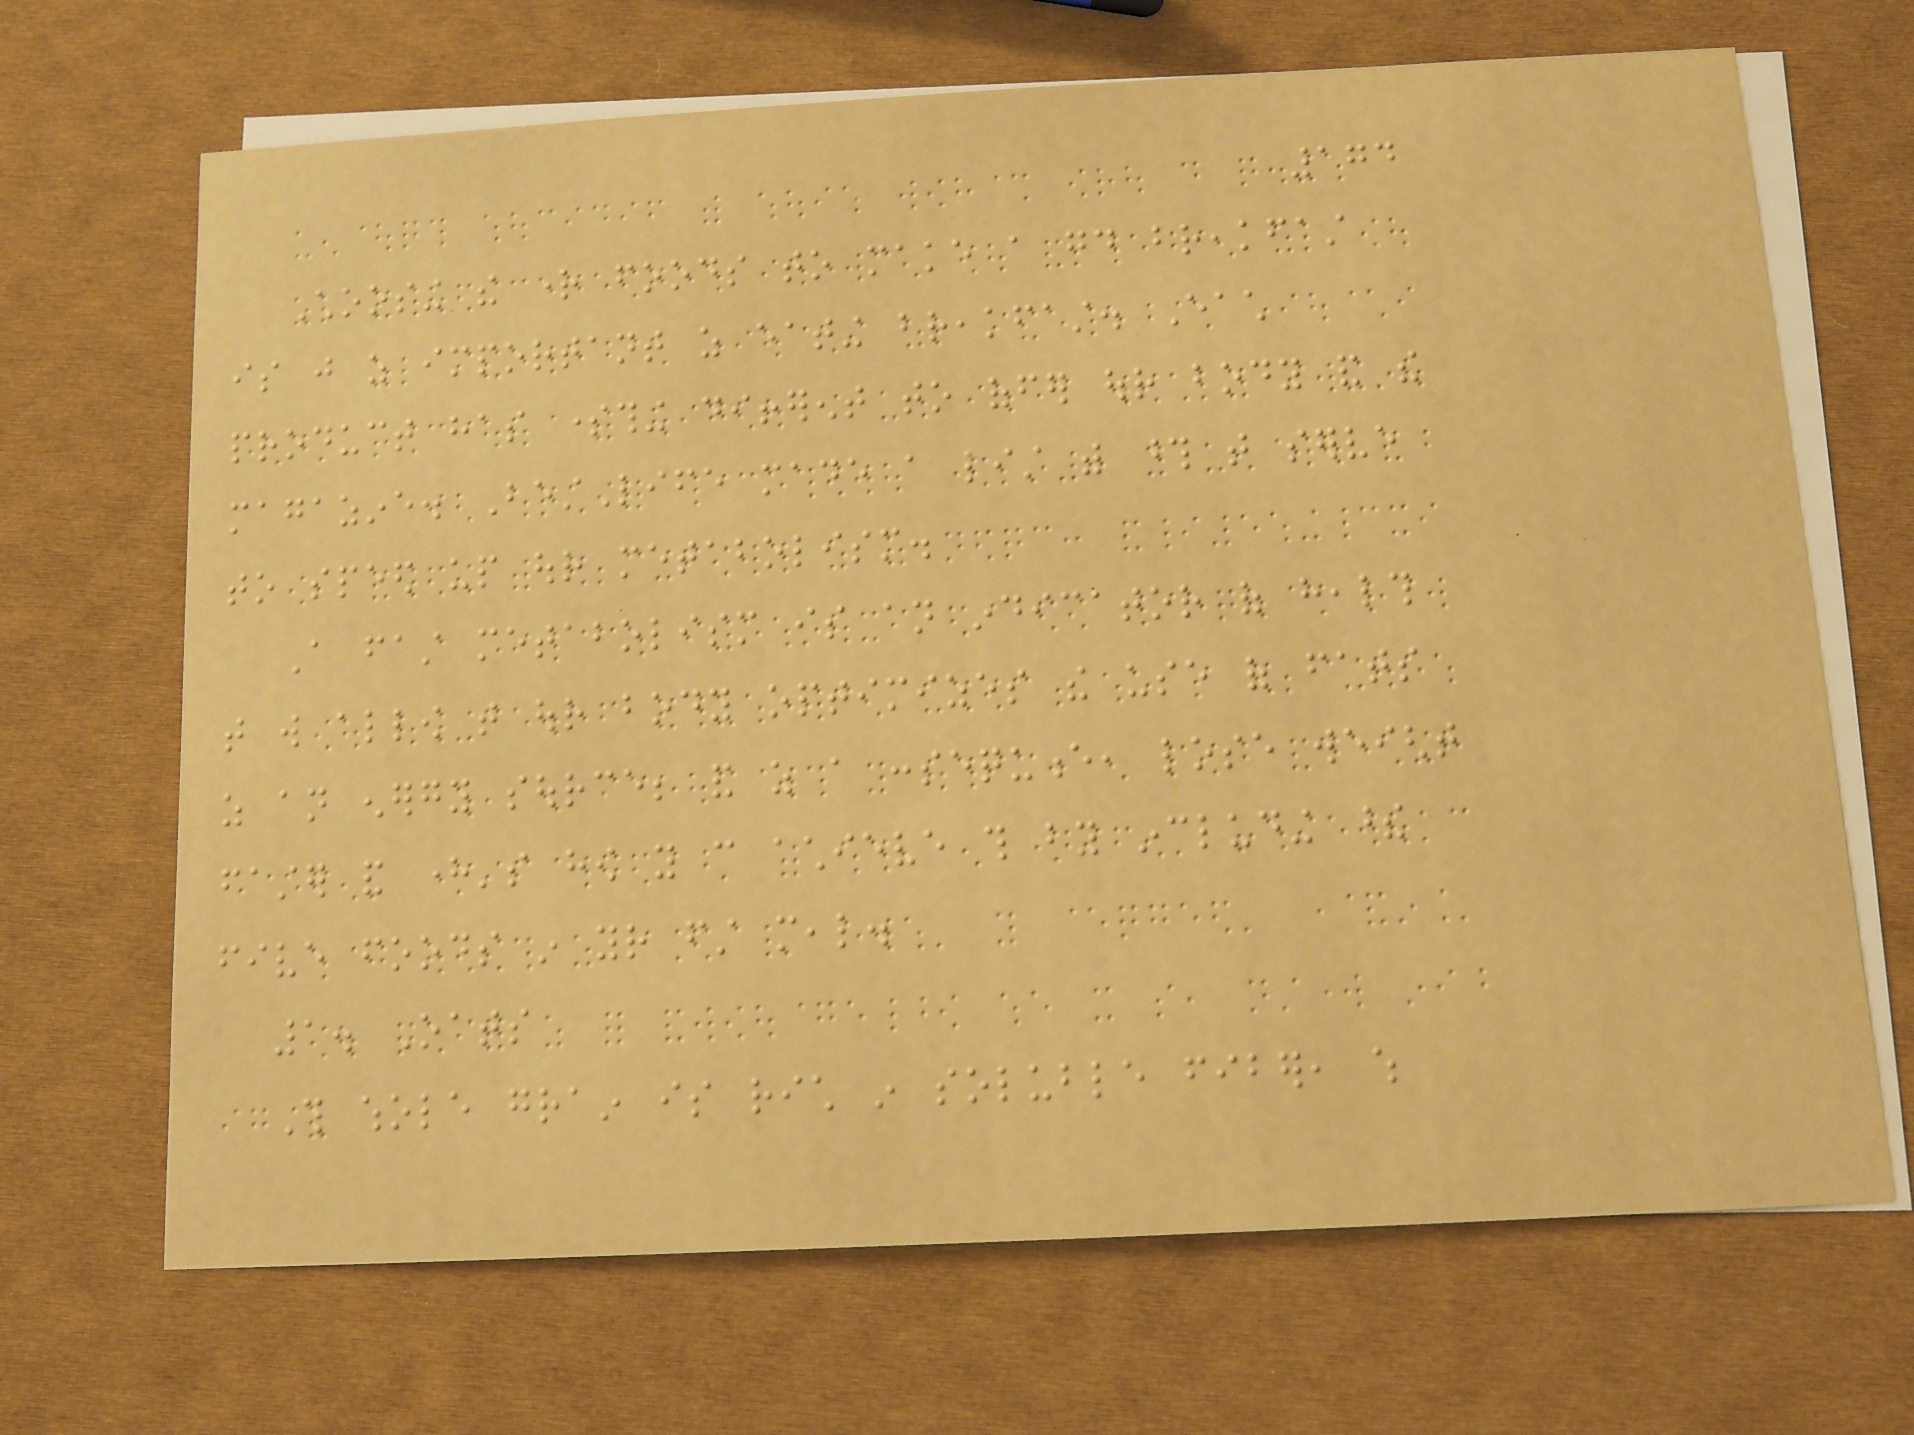174
Choosing the right foods to make a good breakfast
is just as important as eating breakfast. Each
product has something different to offer our body and the
magazine. BestLife made a list with those that serve
to speed up our metabolism.
A fast metabolism is an indicator of health
that will allow that our body optimizes the use of fats
as an energy source; and as a consequence, lose weight
faster and here's how you can achieve this by including these
five foods in your first meal.
1. Oats
This whole grain is rich in soluble fiber, which
